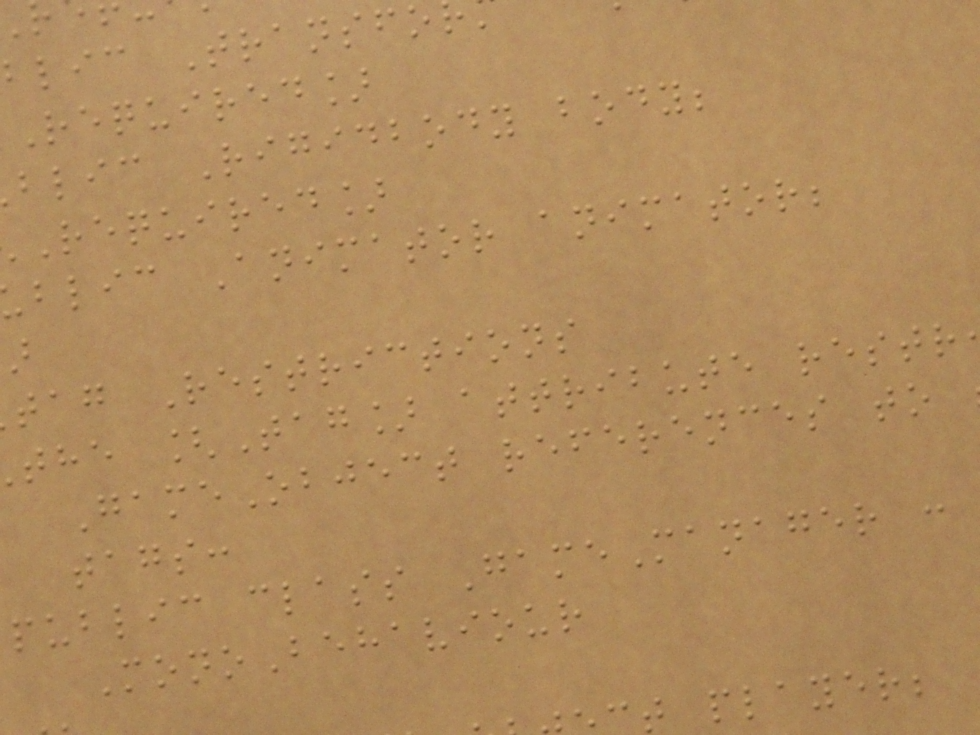blic Transfo
Required]
blic Rigidbody body;
Required]
blic Animator animator;
tag Restrictions
the [Tag] attribute restr
GameObject references to
tags:
public class GameManager :
MonoBehaviour
t player;
